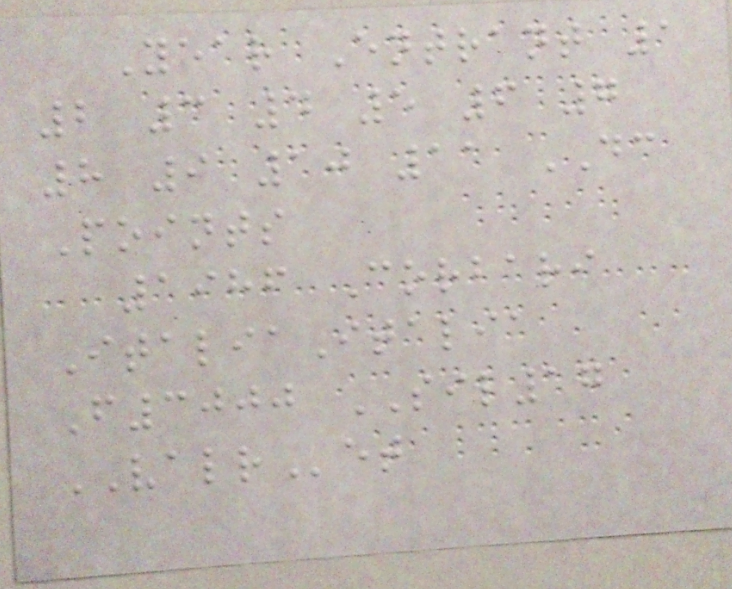Year Entrant 1
2 3 4 5 6 7
8 9 10 11 DC
Points
1986 Corbari
ItaliaItalia
F3000 SIL17
VALRet
